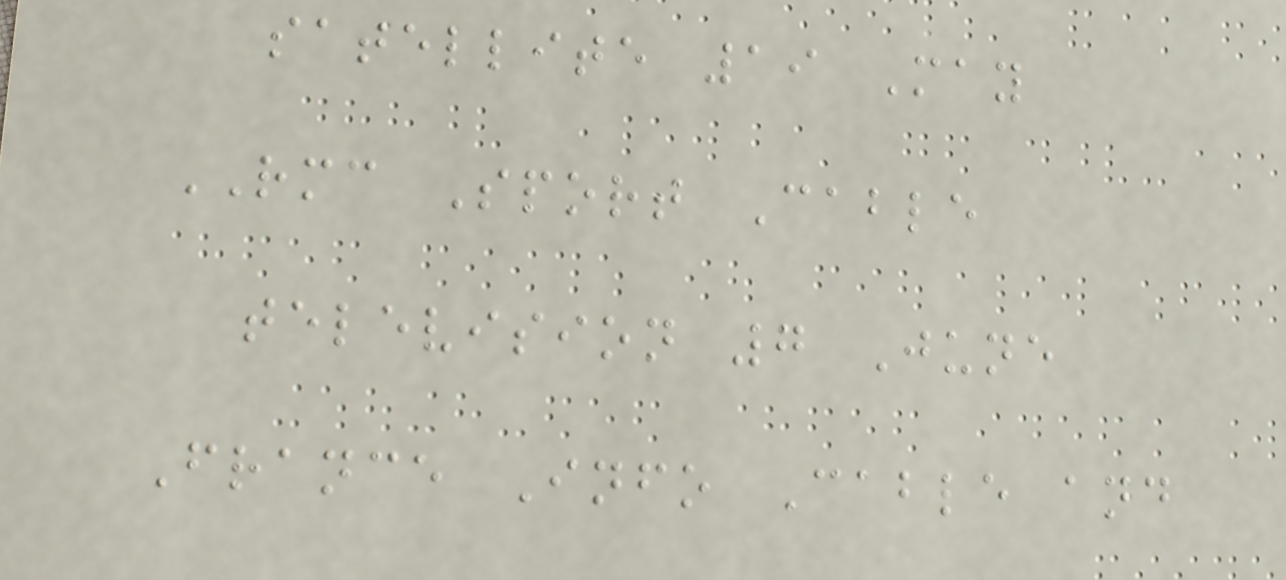satellite 19 May
RMC Sport Cable
television 7 June
France Info Cable and
